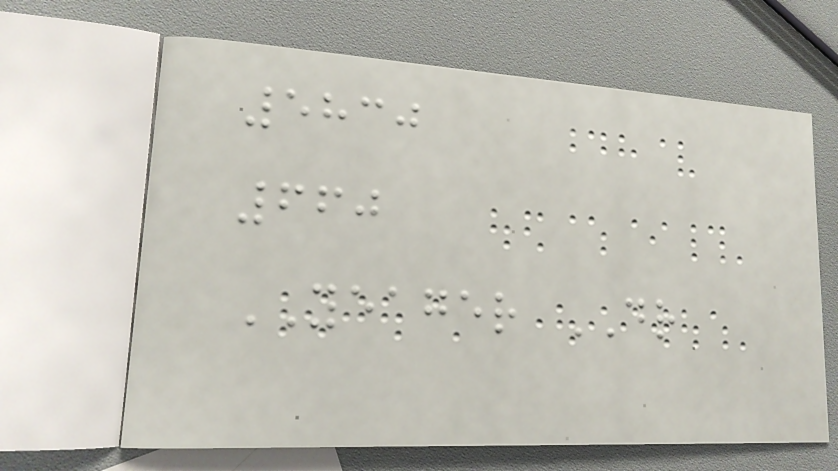5830
660
YEAGER DR
